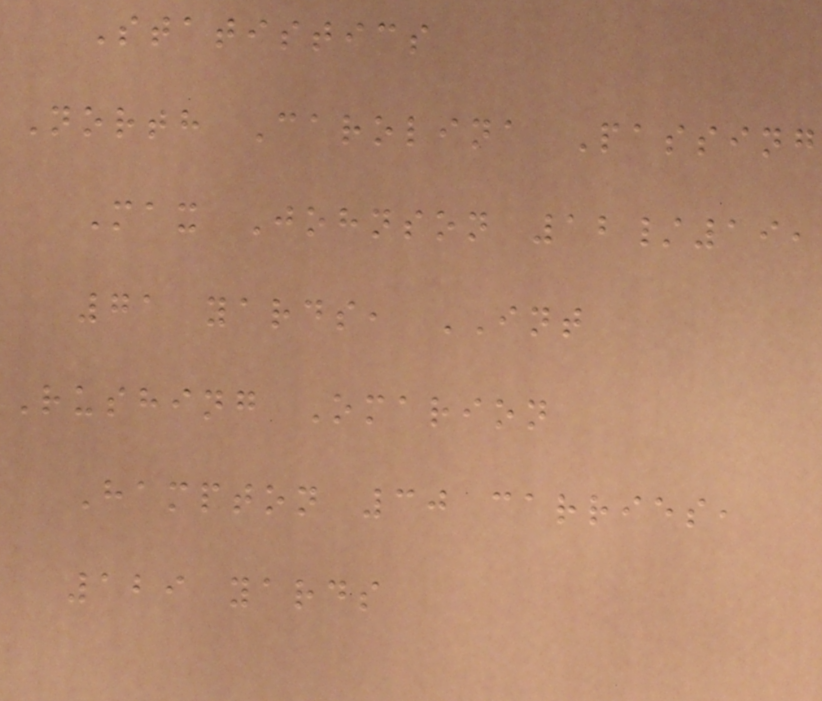Statistics
North Carolina Passing
Max Johnson 12/19,
71 yards, INT
Rushing Omarion
Hampton 30 carries,
129 yards
